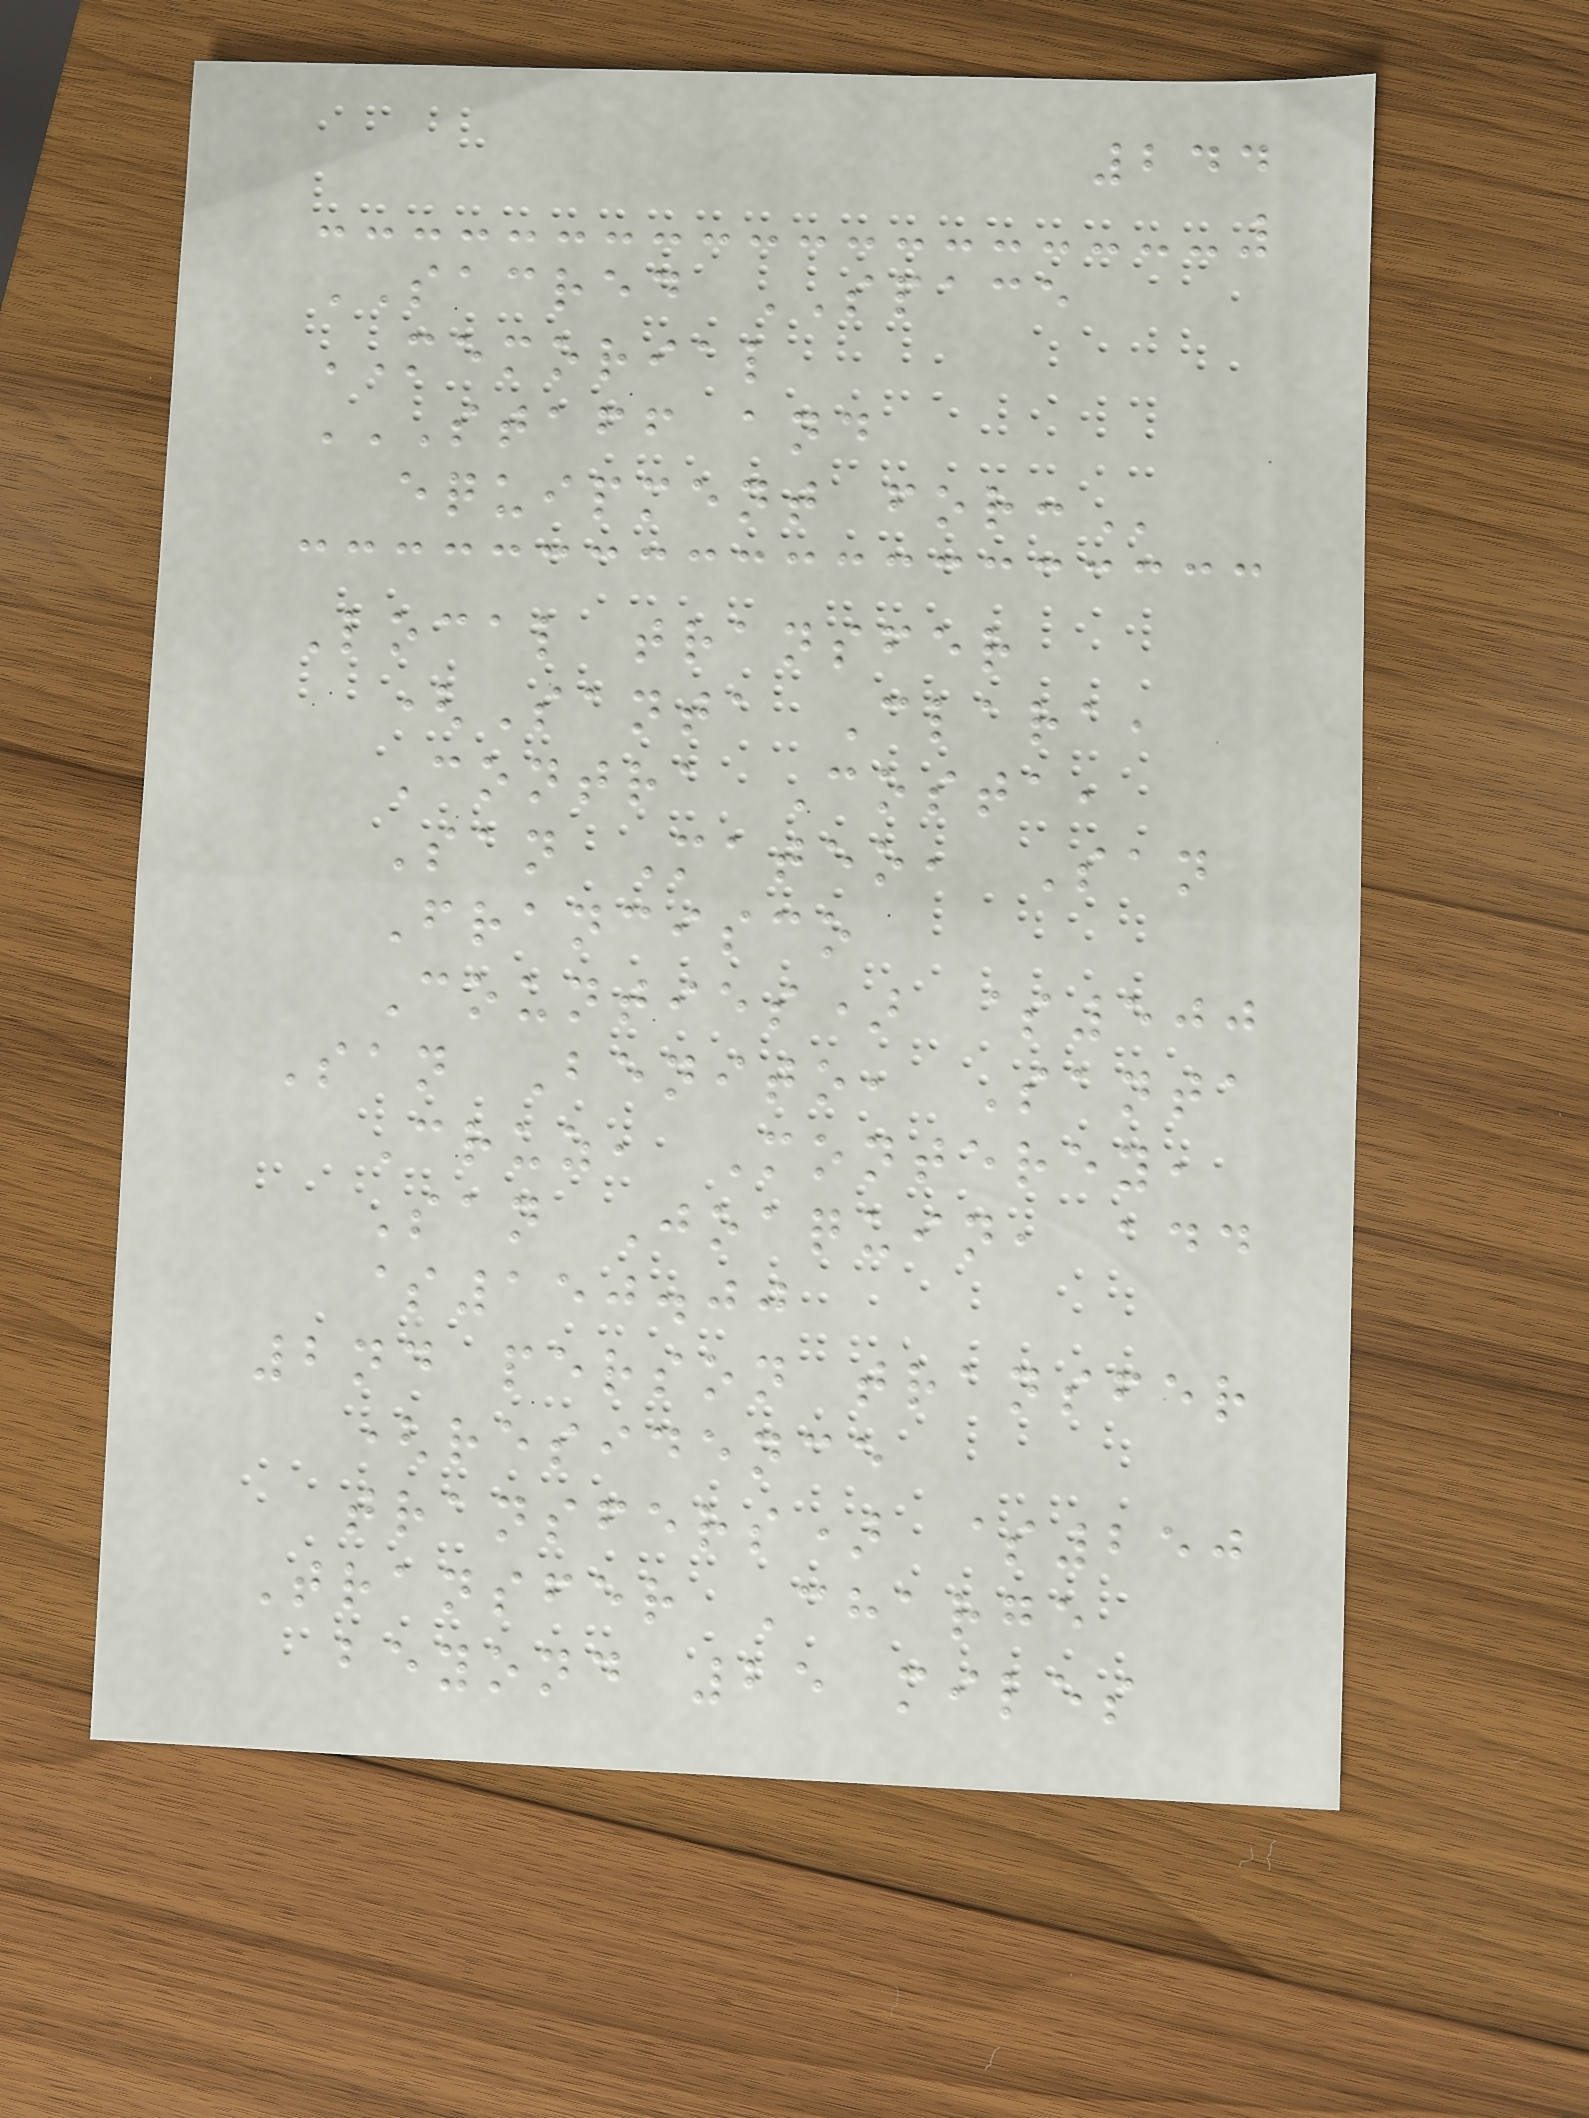244
SACRED SPACE
MEMORIAL
STAFF AND
EQUIPMENT FOR:
Local transfer
(Santa Clara,
Contra Costa,
San Mateo, San
Francisco
Counties) $500
San Benito, Santa
Cruz, Monterey,
San Joaquin, add
$150.00
2nd person transfer
(residence
transfers) $250
Transfer Charge
beyond 25 miles
